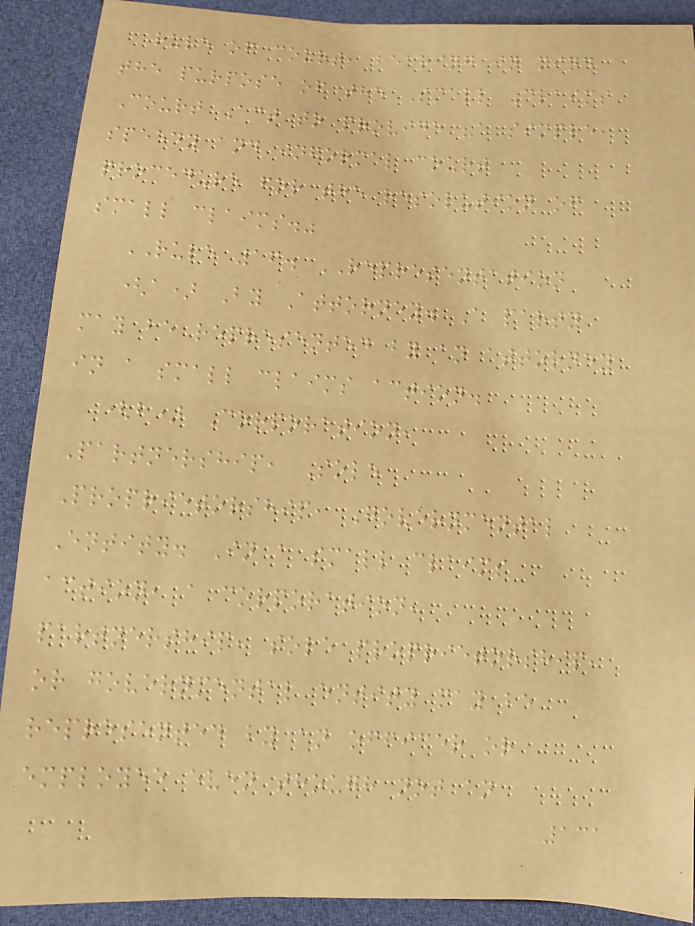rule of court, bearing in mind
the purpose of the Small Claims
Court Act to provide "a simple,
speedy and informal court
procedure for the resolution of
small claims."
RULE 16. REPRESENTATION
(a) By Attorney. A party
may be represented by an attorney
in a small claims action.
(b) Corporation,
Partnership, Sole
Proprietorship, Governmental
Entity. In a small claims
action, a corporation,
partnership, sole proprietorship,
or governmental entity may be
represented by an officer or
employee even though not an
131
